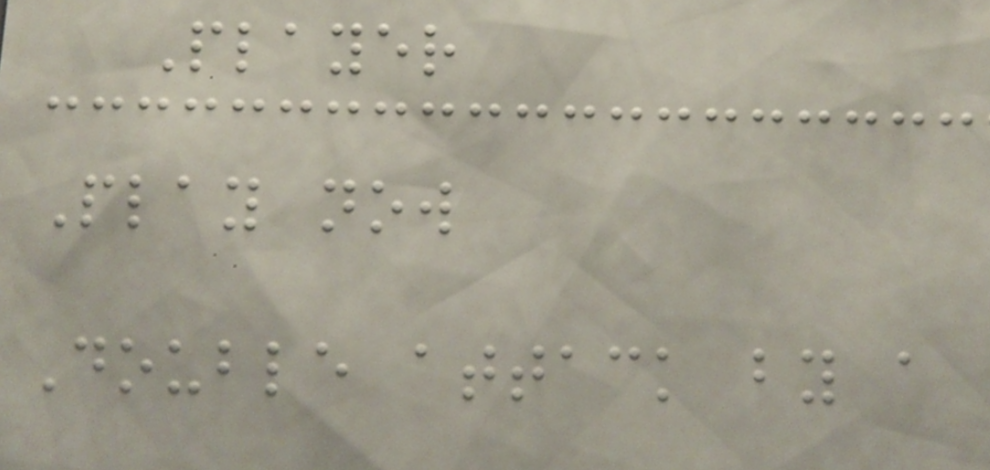Player
Play now
Double attack by a
